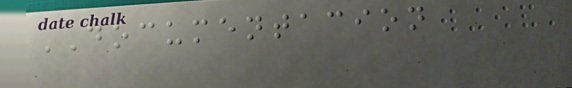DOCUMENTACION
